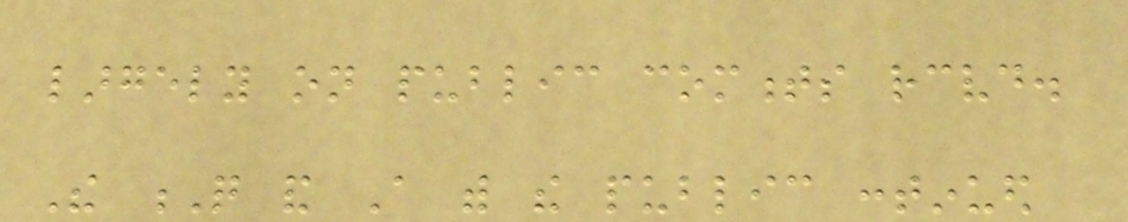largely on public comments received.
The Q and A with the public continued
